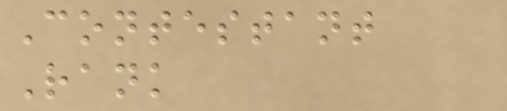Contestant
Rank
